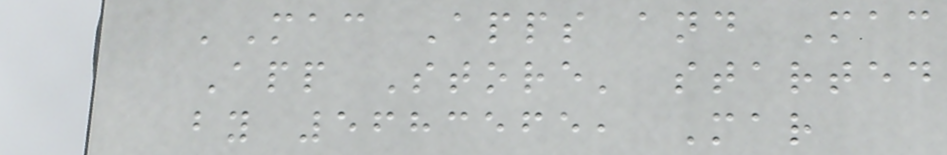'Mac Apps and Mac
App Store' started
by 5683565, Mar
